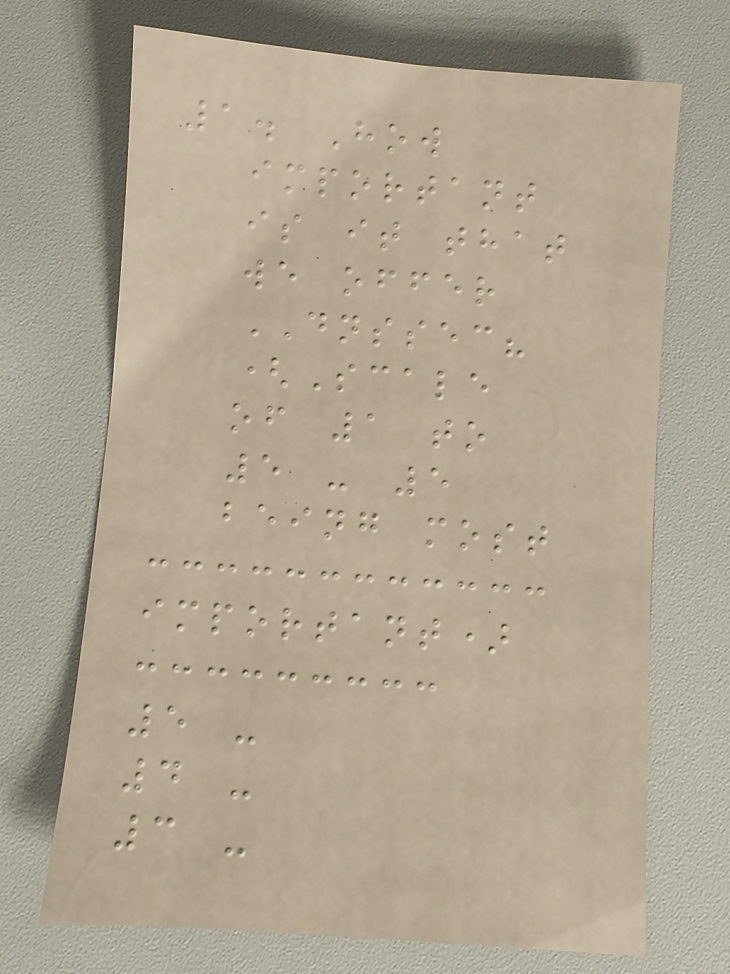1. How
important
is it that
we offer
DNSSEC?
(Scale
of 1 to
5 - 5
being most
important)
5 -
4 -
3 -
